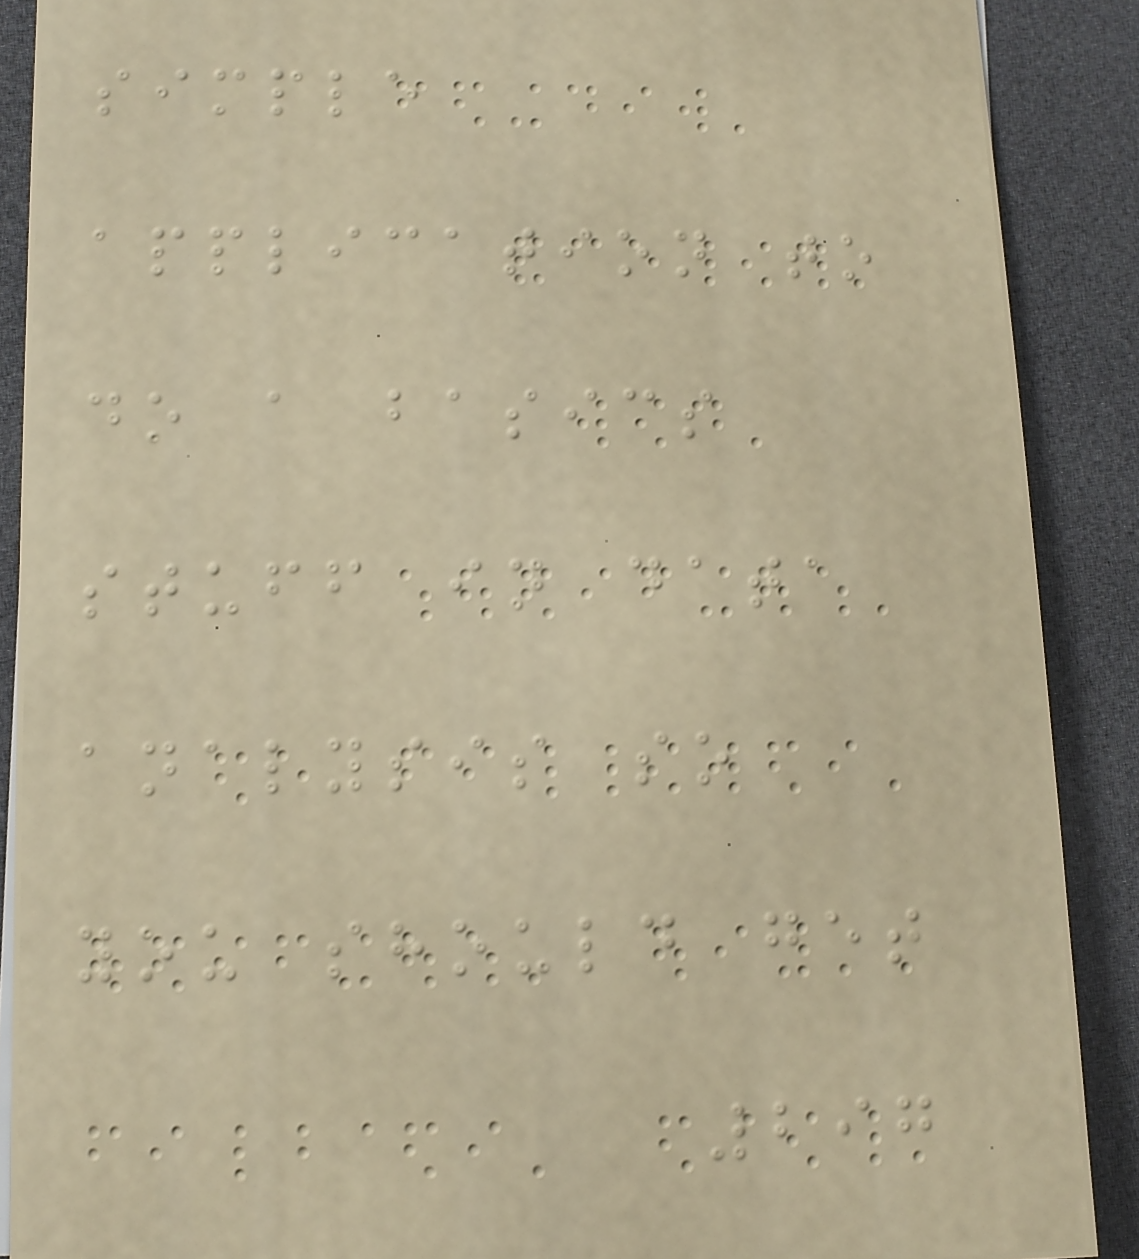simple
application to
do a basics
stuff in data
analysis so
you should get
297
